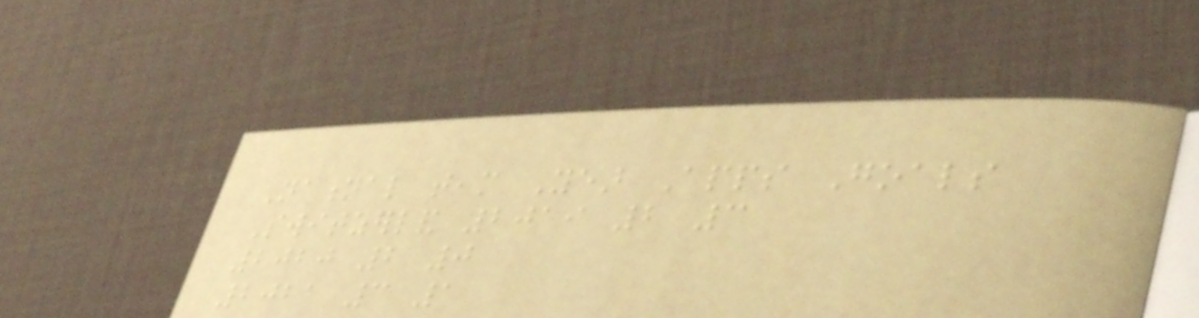National team Year Apps Goals
Switzerland 2019 2 3
2020 2 0
2021 3 1
